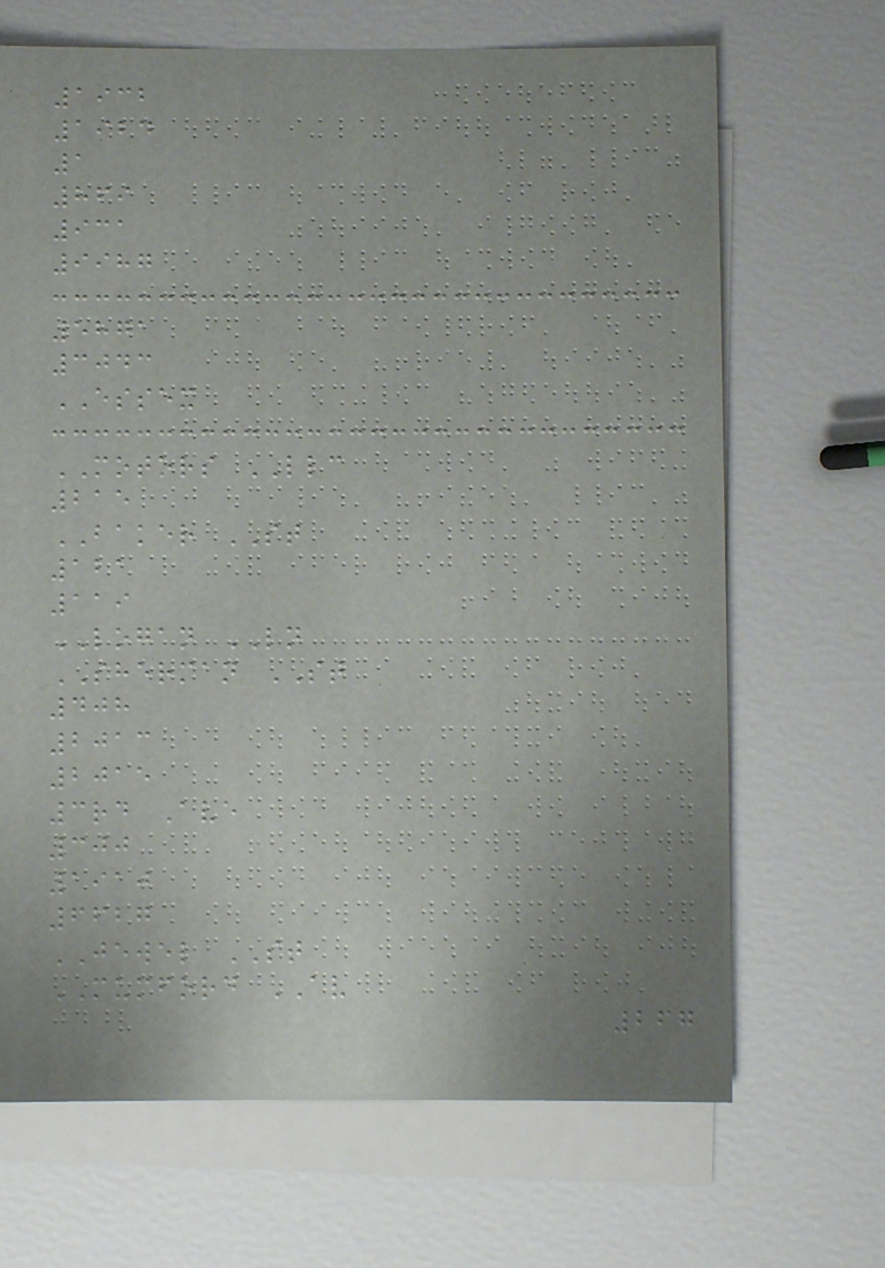1932
1924
1
869
931
9987
5871
3043
ESSEX
MOTORS LLC
215
BAKER ST
121
119
LOGAN LN
SHERMAN ST
408
2013
2015
3rd Ave
300
1910
6627
JEWEL ST
MUMFORD AV
267
